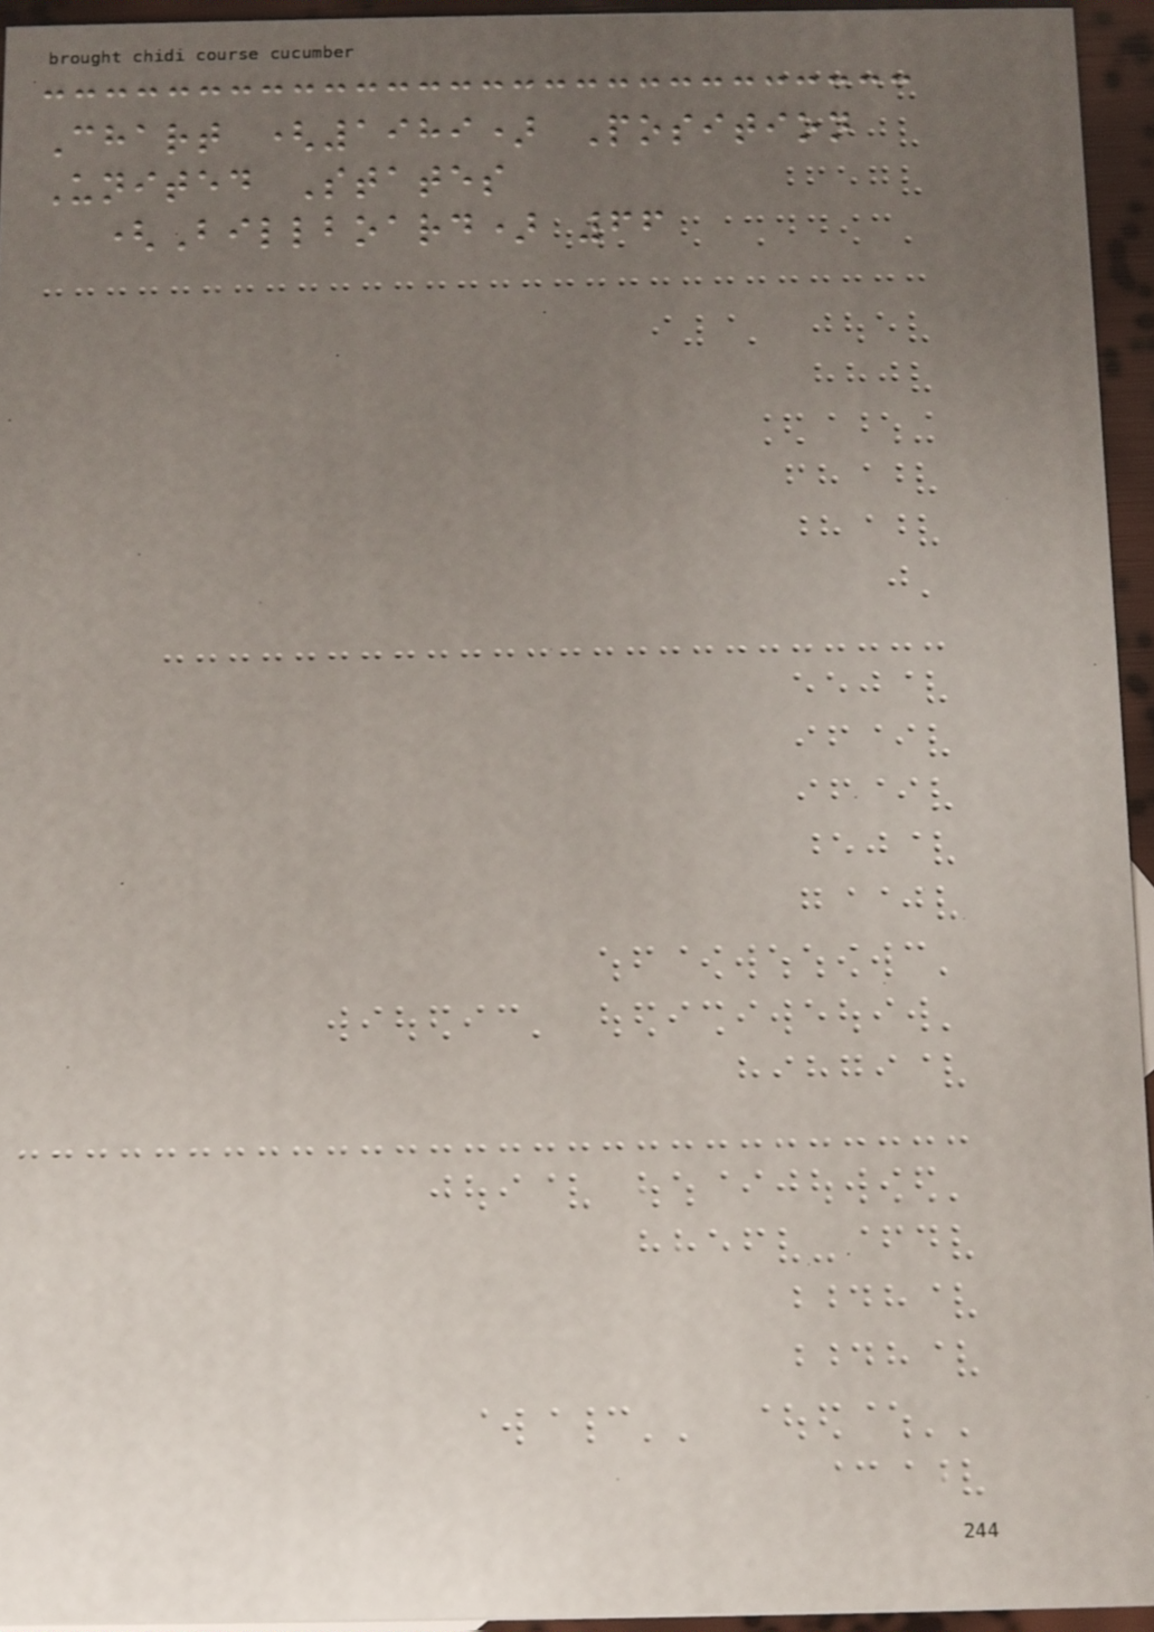Chart (1989) Position
United States
(Billboard) 66
